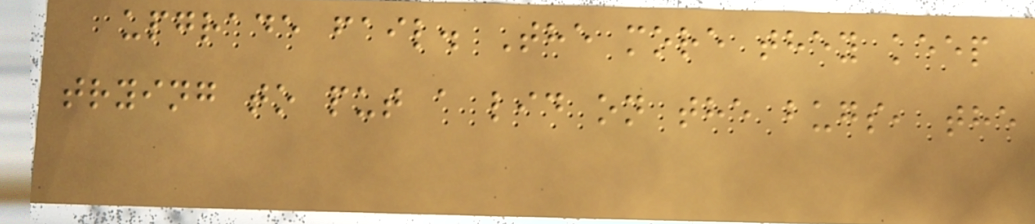upgrade fail. The more they keep
trying to put a lid on the bugs, the
